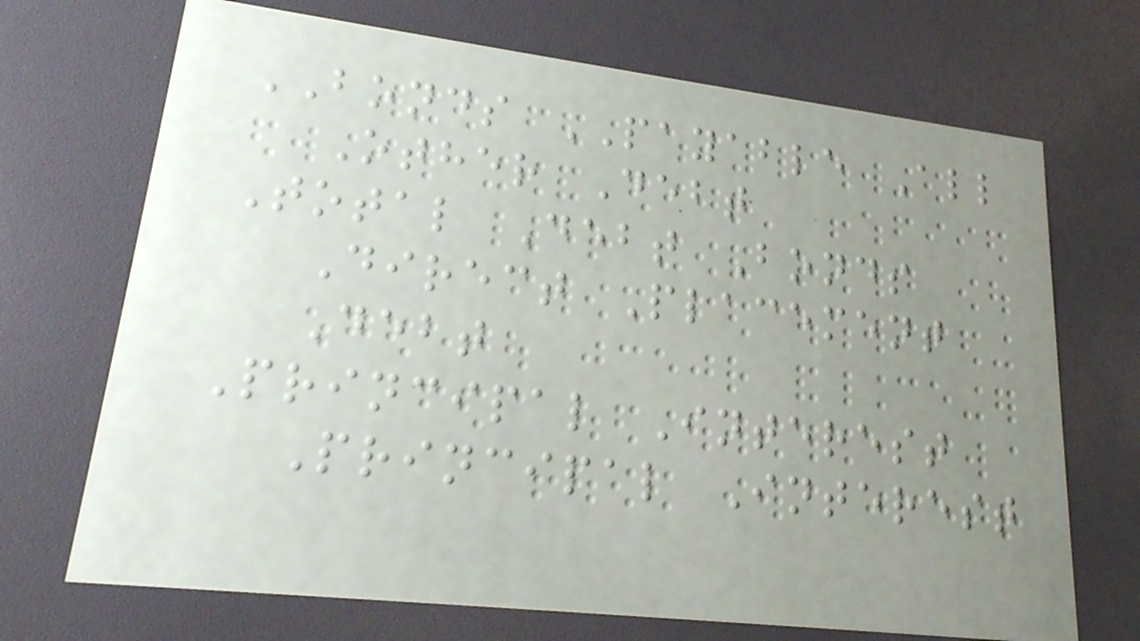BONDS PAYABLE All
Other Debt
Total Debt Bonds
Direct Placement
Debt
Principal Interest
Principal Interest
